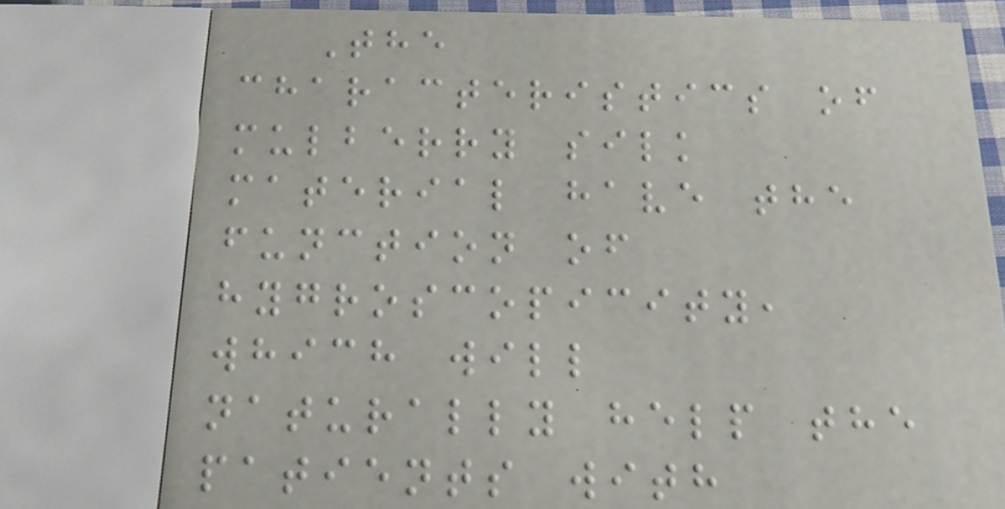The
characteristics of
mulberry silk
material have the
function of
hygroscopicity,
which will
naturally help the
patients with
